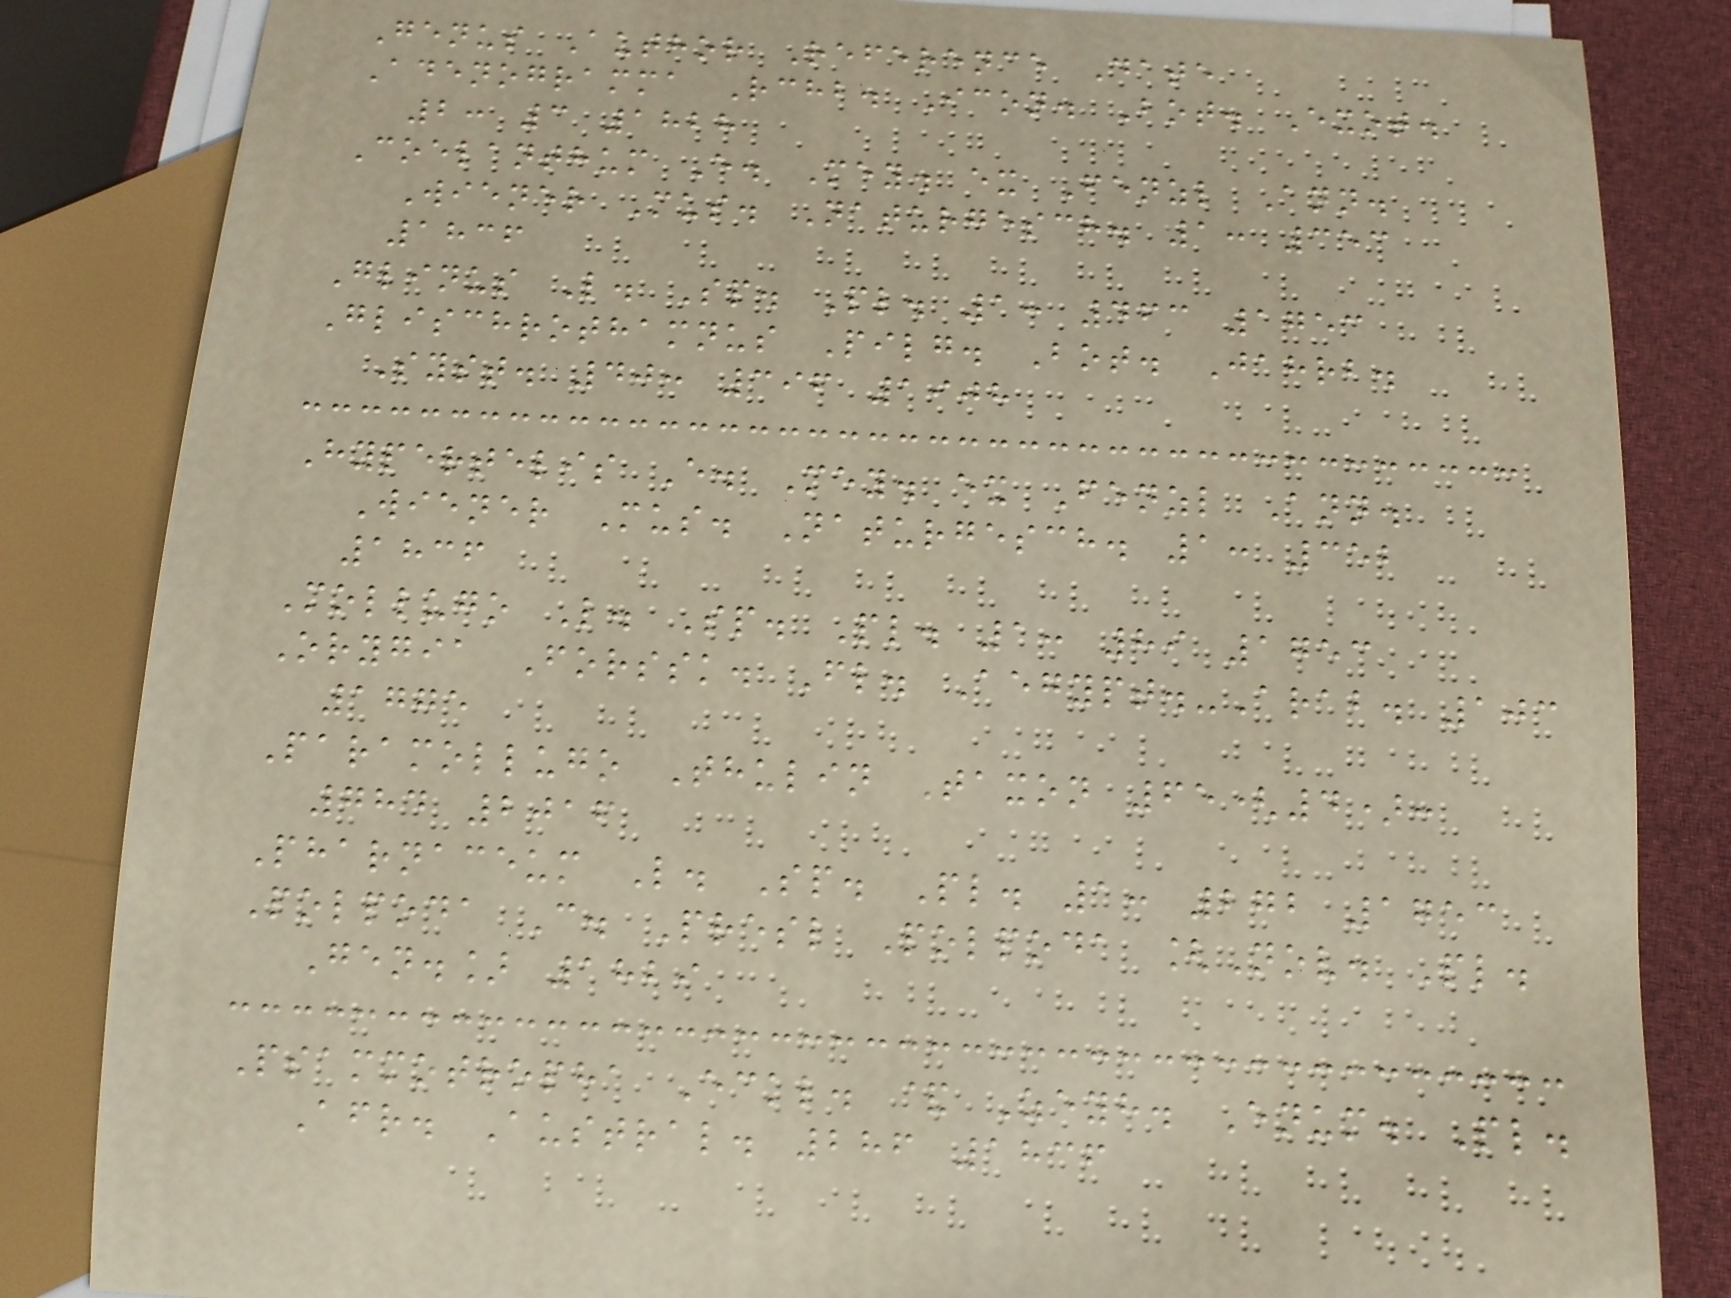Genus Author Reference Date
Adenogramma Rchb. Icon. Bot. Exot.
2: 3 1828
Coelanthum E. Mey. ex Fenzl Ann.
Wiener Mus. Naturgesch. 1: 353
1836
Glinus L. Sp. Pl. 1: 463 1753
Glischrothamnus Pilg. Bot. Jahrb.
Syst. 40: 396 1908
Hypertelis E. Mey. ex Fenzl Ann.
Wiener Mus. Naturgesch. 1: 352
1836
Mollugo L. Sp. Pl. 1: 89 1753
Orygia Forssk. Fl. Aegypt.-Arab. 103
1775
Paramollugo Thulin Taxon 65(4):
784 2016
Pharnaceum L. Sp. Pl. 1: 272 1753
Polpoda C. Presl Polpoda [Nov. Pl.
Gen.] 1829
Psammotropha Eckl. & Zeyh. Enum. Pl.
Afr. Austral. 286 1836
